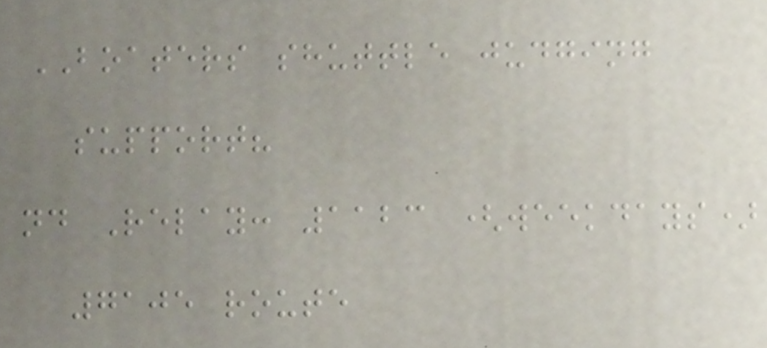BOATERS shuttle judging
support?
nd Relay: 1123 (weekdays)
7105 route
